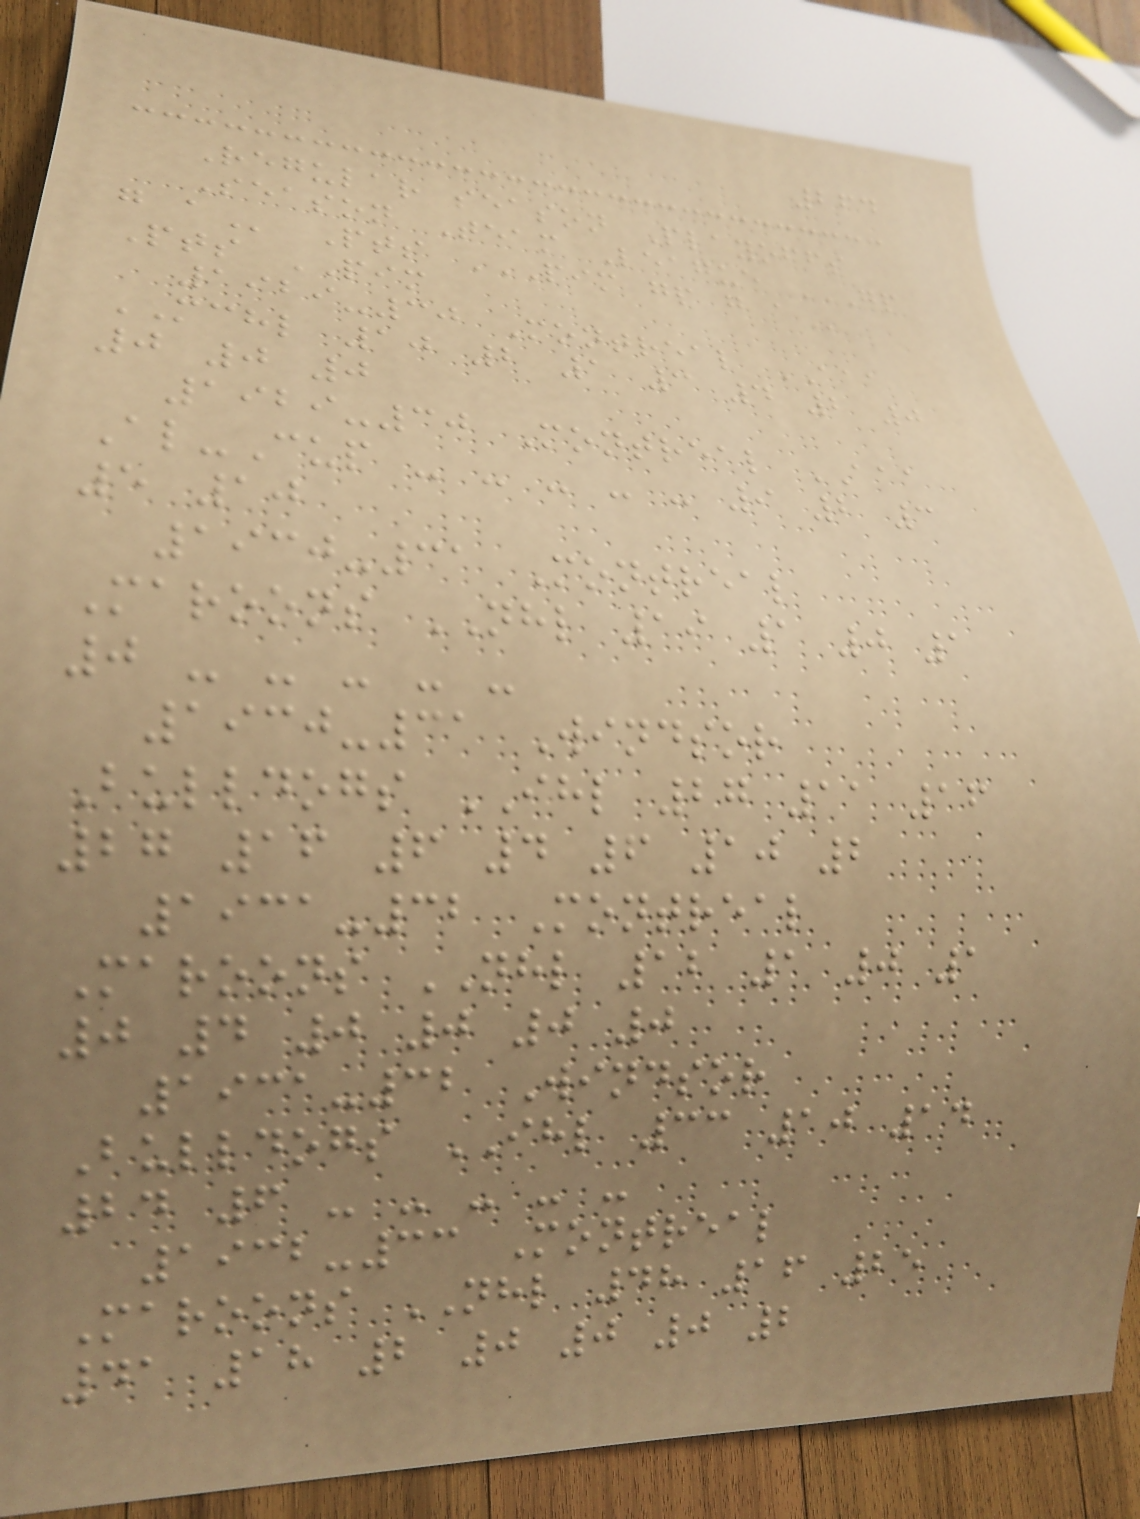264
Regular season Playoffs
Season Team League GP
G A Pts PIM GP G A
Pts PIM
1929-30 Montreal AAA
MCHL 10 2 1 3 4 2 0
0 0 0
1929-30 Montreal AAA
Al-Cup - - - - - 9 2 3
5 10
1930-31 Montreal
Maroons NHL 19 1 0 1
0 - - - - -
1930-31 Windsor
Bulldogs IHL 27 11 16
27 16 6 4 6 10 2
1931-32 Montreal
Maroons NHL 12 1 0 1
0 4 0 0 0 0
1931-32 Windsor
Bulldogs IHL 33 10 14
24 6 - - - - -
1932-33 Montreal
Maroons NHL 48 16 25
41 18 2 0 0 0 2
